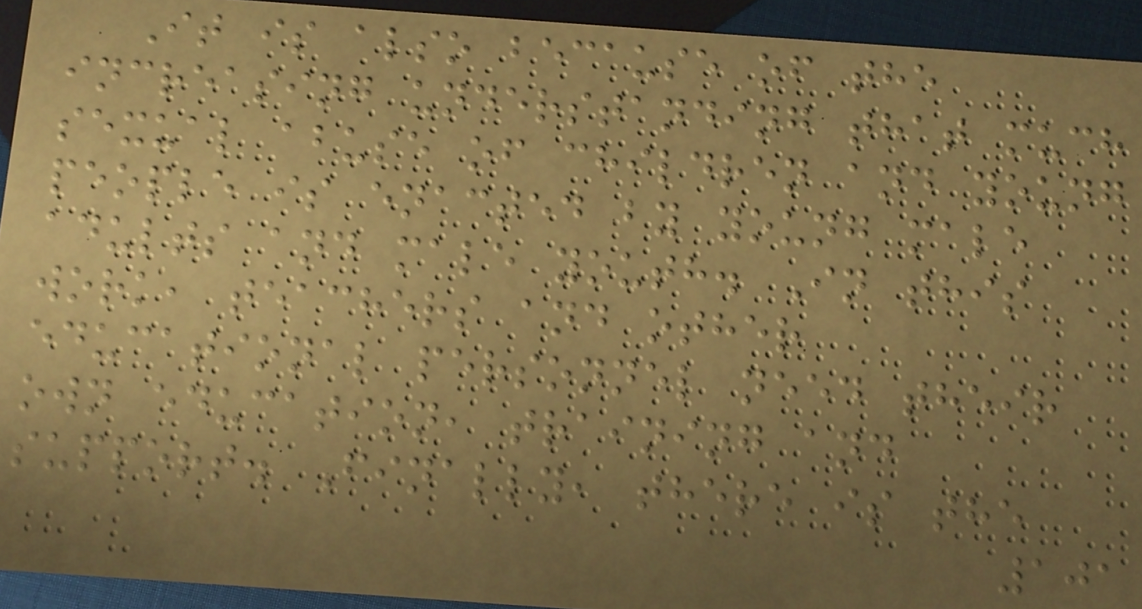It is also because of the
increasing understanding that much
sexual abuse of children and young
people is enacted by young male
adults and male youth. In this
work, teachers and other
educational personnel need their
own education, training and
support. Finally, there is the
101
